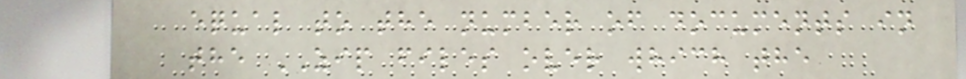equal to the number of documents in
the ZIP files over which the
